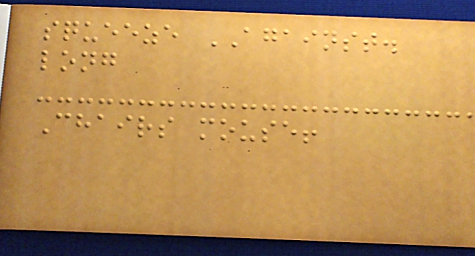squeeze AGAINST.
long
Chairs mouse!
